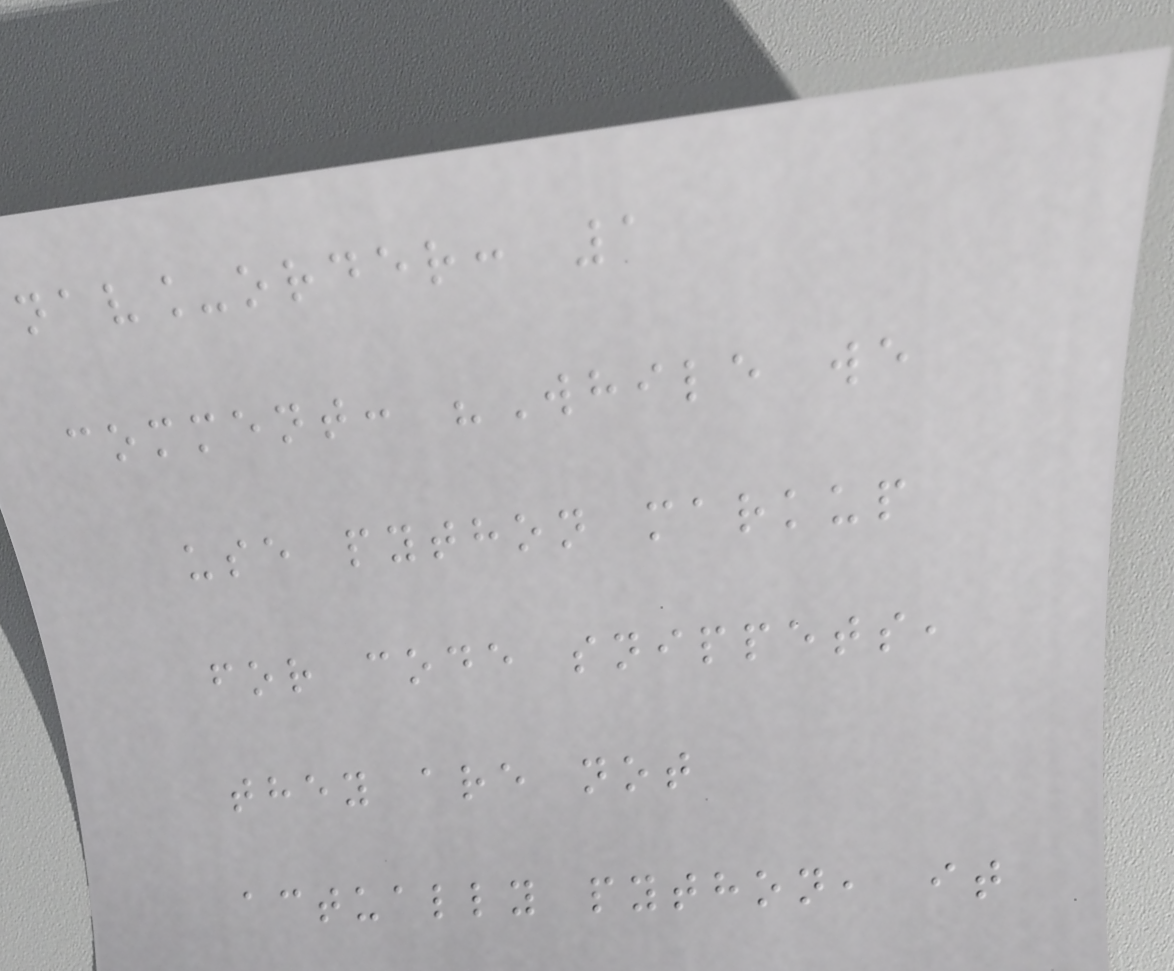nav_order: 1
comment: "While we
use python markup
for code snippets,
they are not
actually python, it
